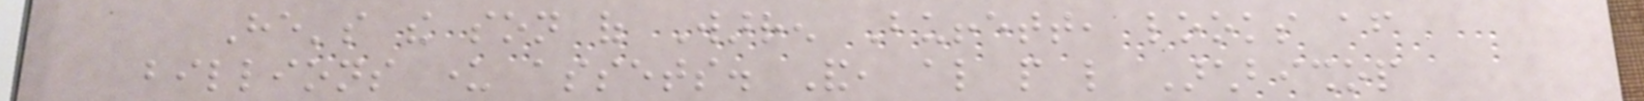He's the son of Warren Buffett, looks after
billions under assets. And, also people like Archbishop
